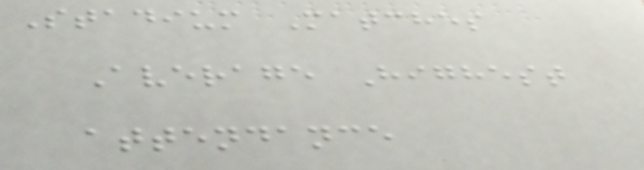Stadium Matches
Average Highest
attendance
